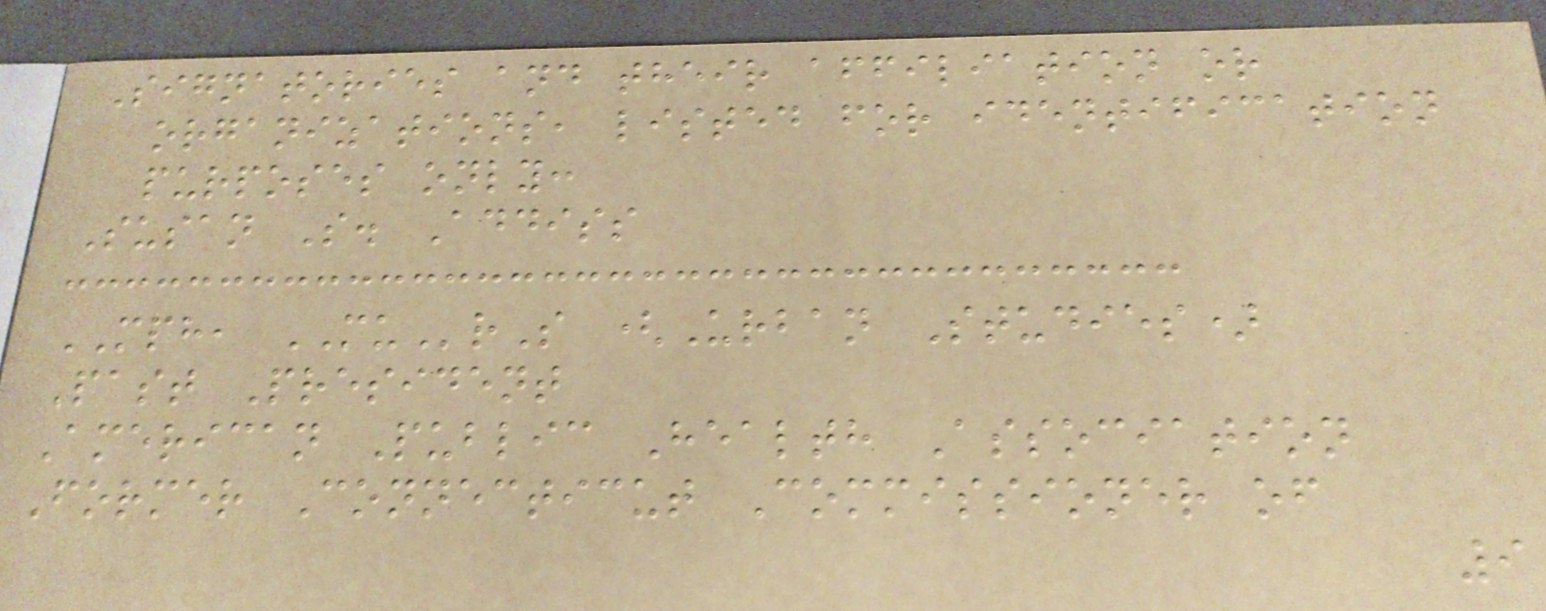Signatories and their affiliation or
organizations, listed for identification
purposes only:
Susan S. Addiss
MPH, MUrS (Urban Studies)
Past President
American Public Health Association
Former Connecticut Commissioner of
9
